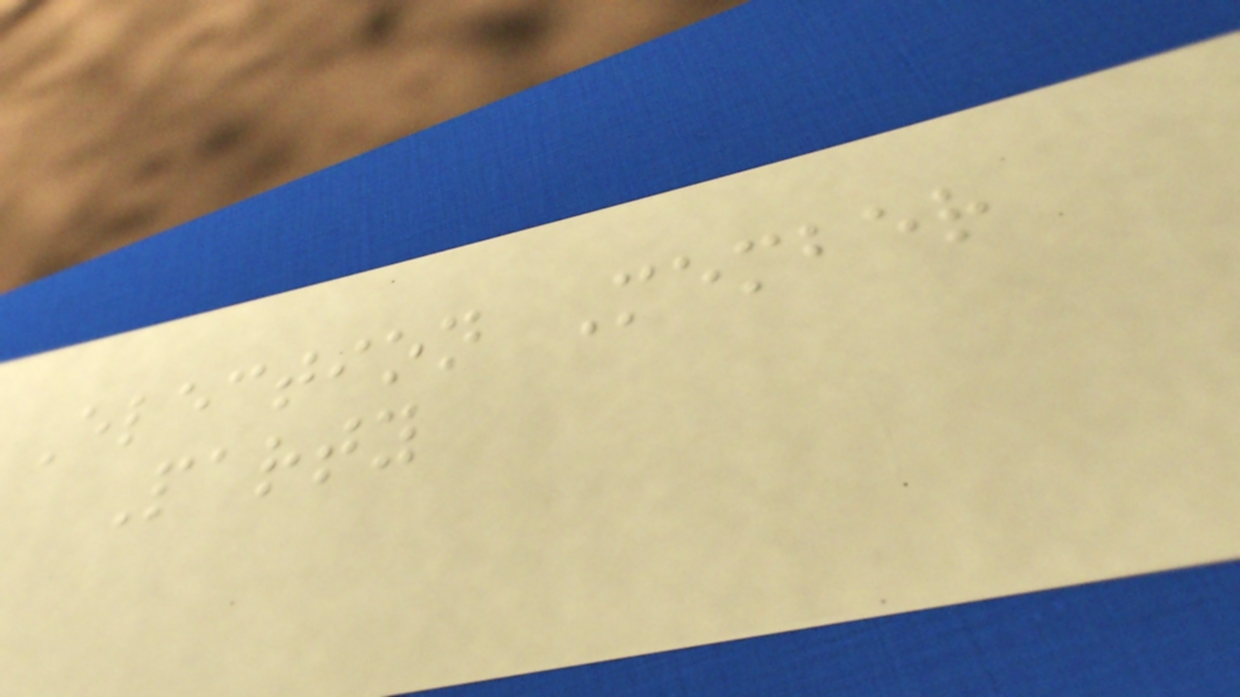Election Member
Party
